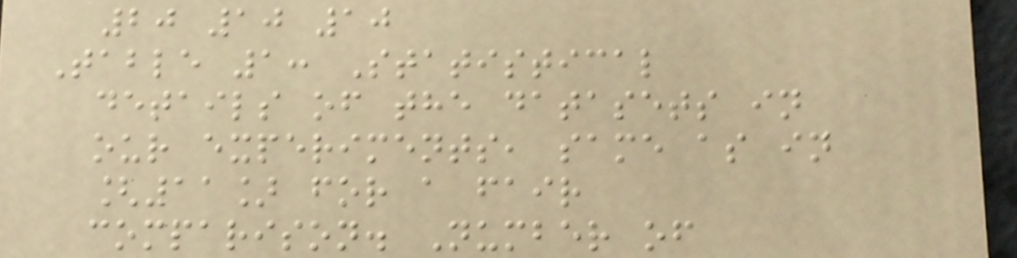20 10 10
Table 1: Statistical
details of the datasets in
our experiments, same as in
[11] for a fair
comparison. Number of
